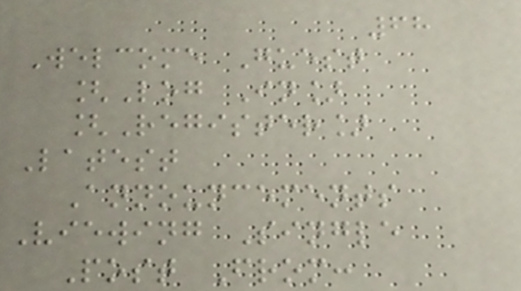68
Welcome Guest
[Log In]
[Register]
Latest
Announcements
Viewing Single
Post From:
